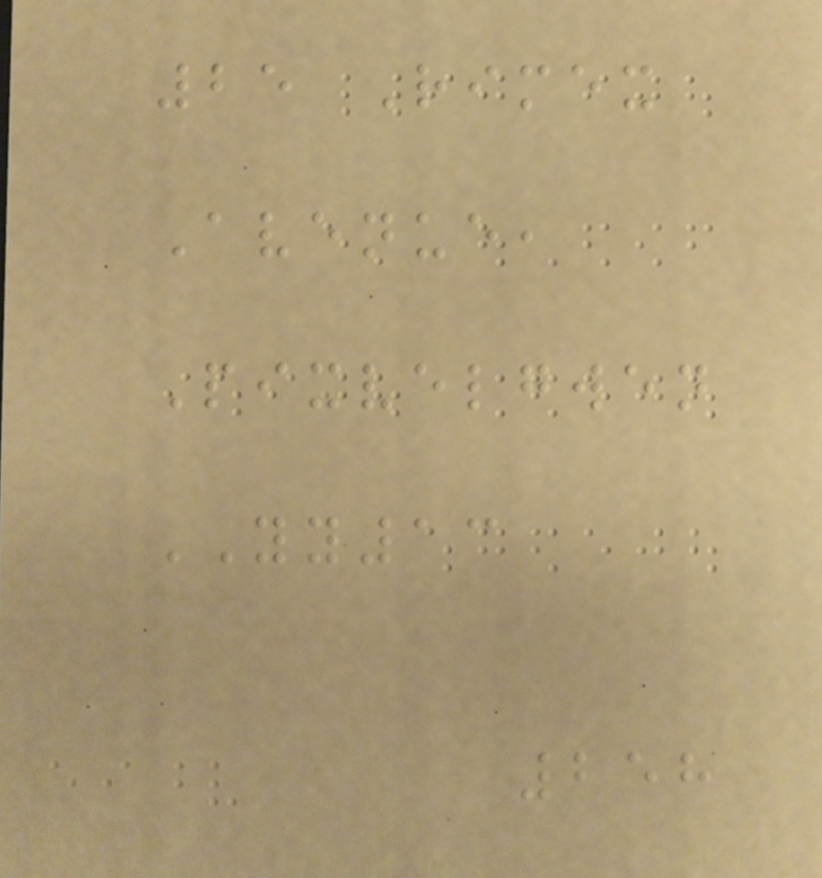25 Rimex
Avenue,
Pixvelgwen
YY13
258
